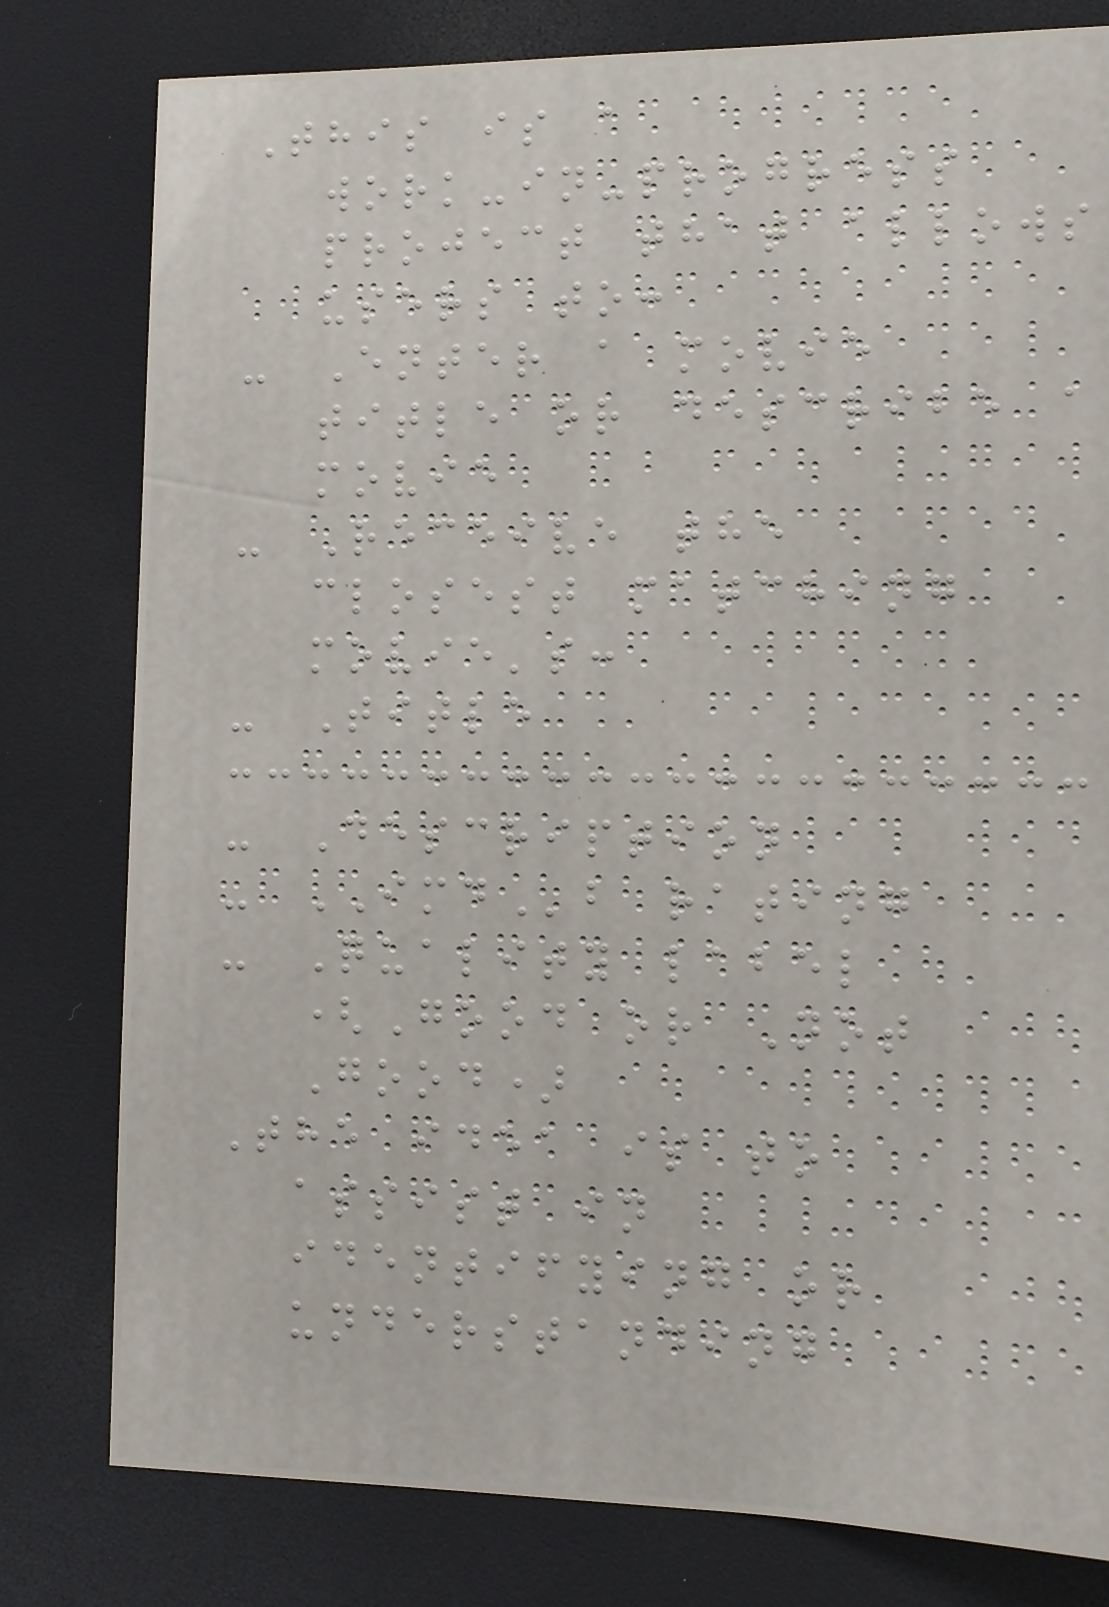This is a
work-in-progress
project that allows
users to:
- Enter a movie
title or describe a
movie
- Receive the
closest matching
movie's:
- Title
- Description
- IMDb rating
- Quality label
(Good or Not
Good)
The idea is to
assist in
identifying or
understanding
